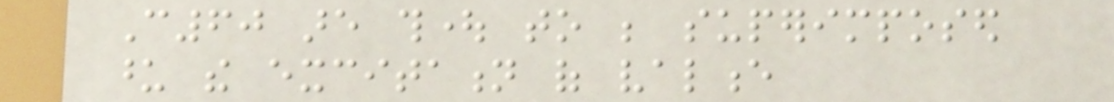C60 are thought to be superimposed
upon the excitation of valence
